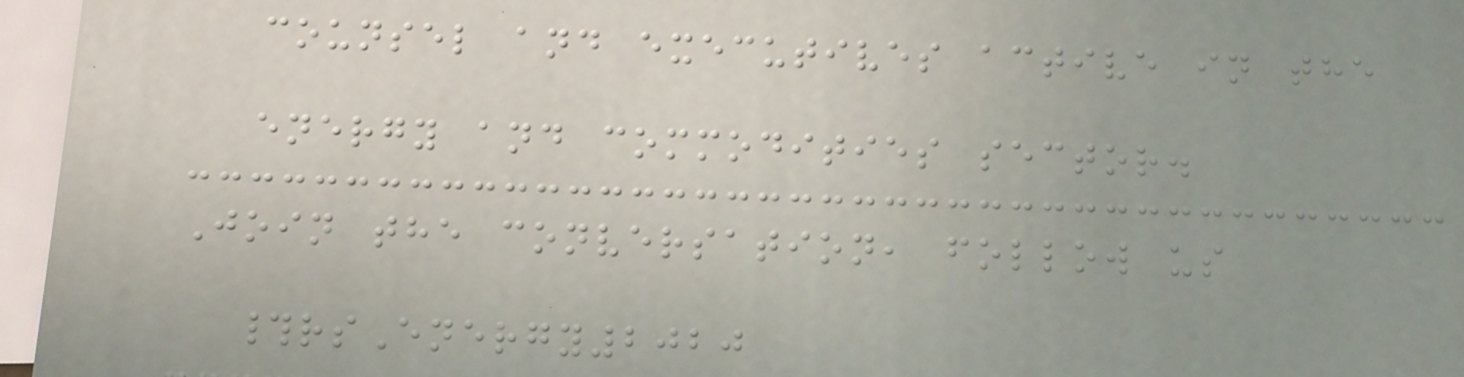counsel and executives active in the
energy and commodities sector.
Join the conversation, follow us
#rsEnergy2020
